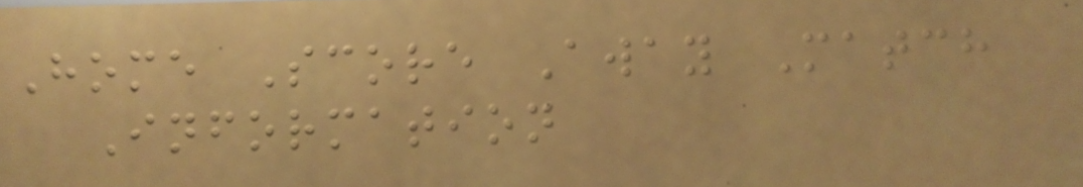Home Score Away Match
Information
